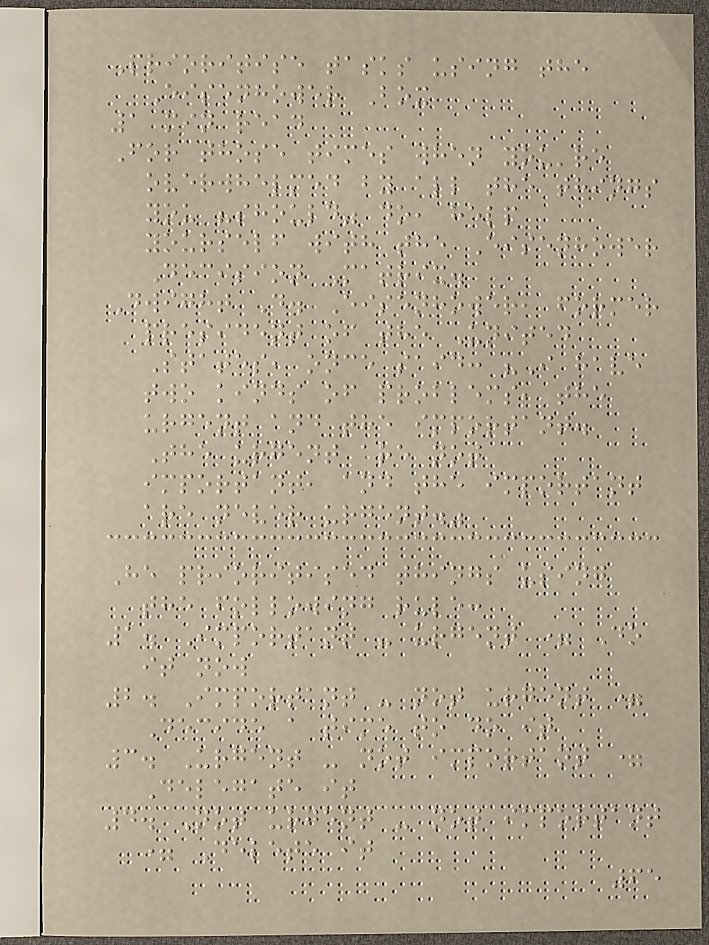Prioritise tasks using the
Eisenhower Box
1 min read
For those times when you're
overwhelmed by all the things
you "should" do, help
yourself with the Eisenhower
Decision Matrix.
Dwight D. Eisenhower, former
president of the United
States, once said: "I have
two kinds of problems, the
urgent and the important.
The urgent are not
important, and the important
are never urgent."
He prioritised things using
the following rule:
1. Important - urgent = Do
it now
2. Important - not urgent =
Decide a time to do it
3. Urgent - not important =
Delegate it
4. Not urgent - not important
= Delete it
65
